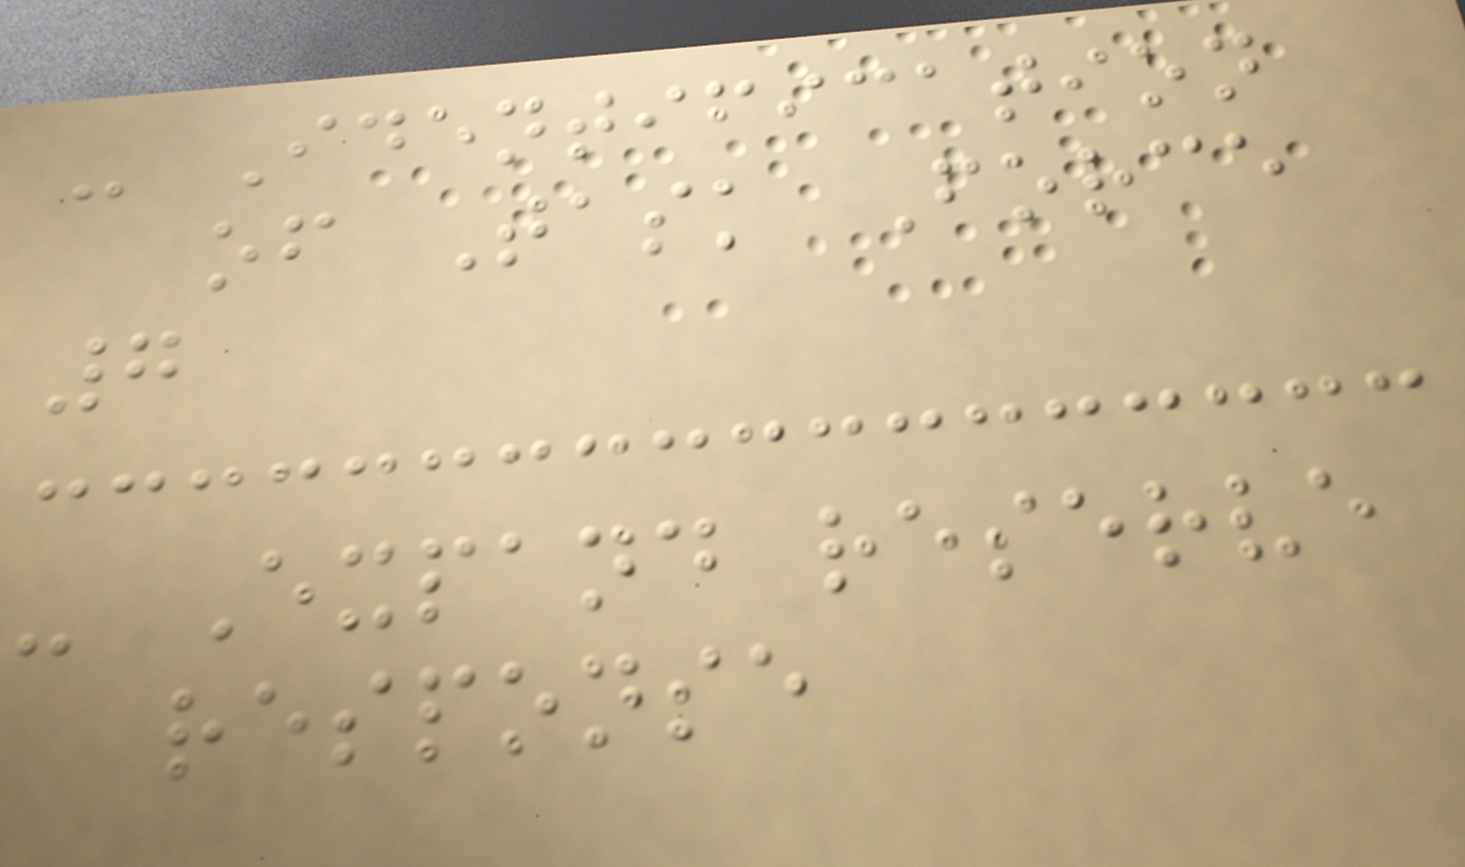- Identification
of Task Force
7
- Expand reserve
response
